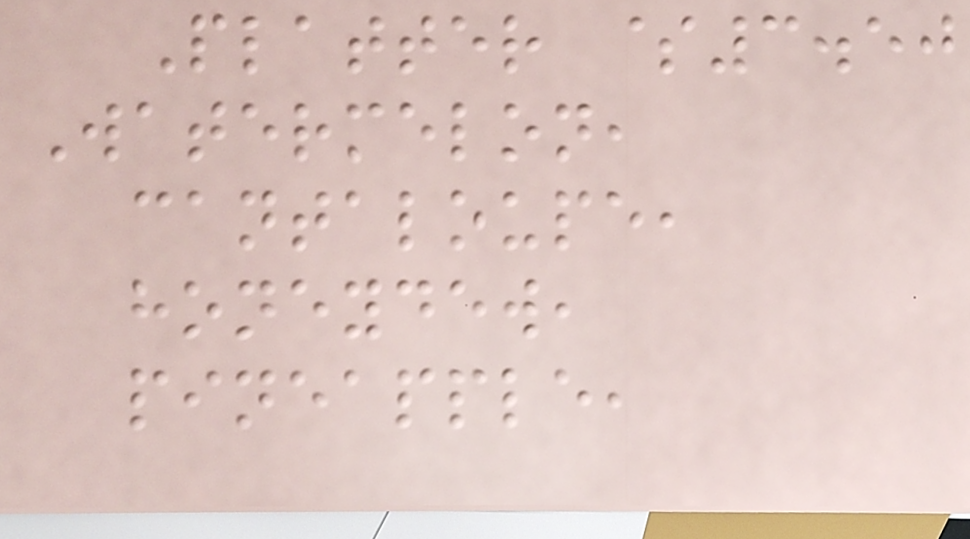Platter $3.50
Watermelon,
cantaloupe,
honeydew,
pineapple,
